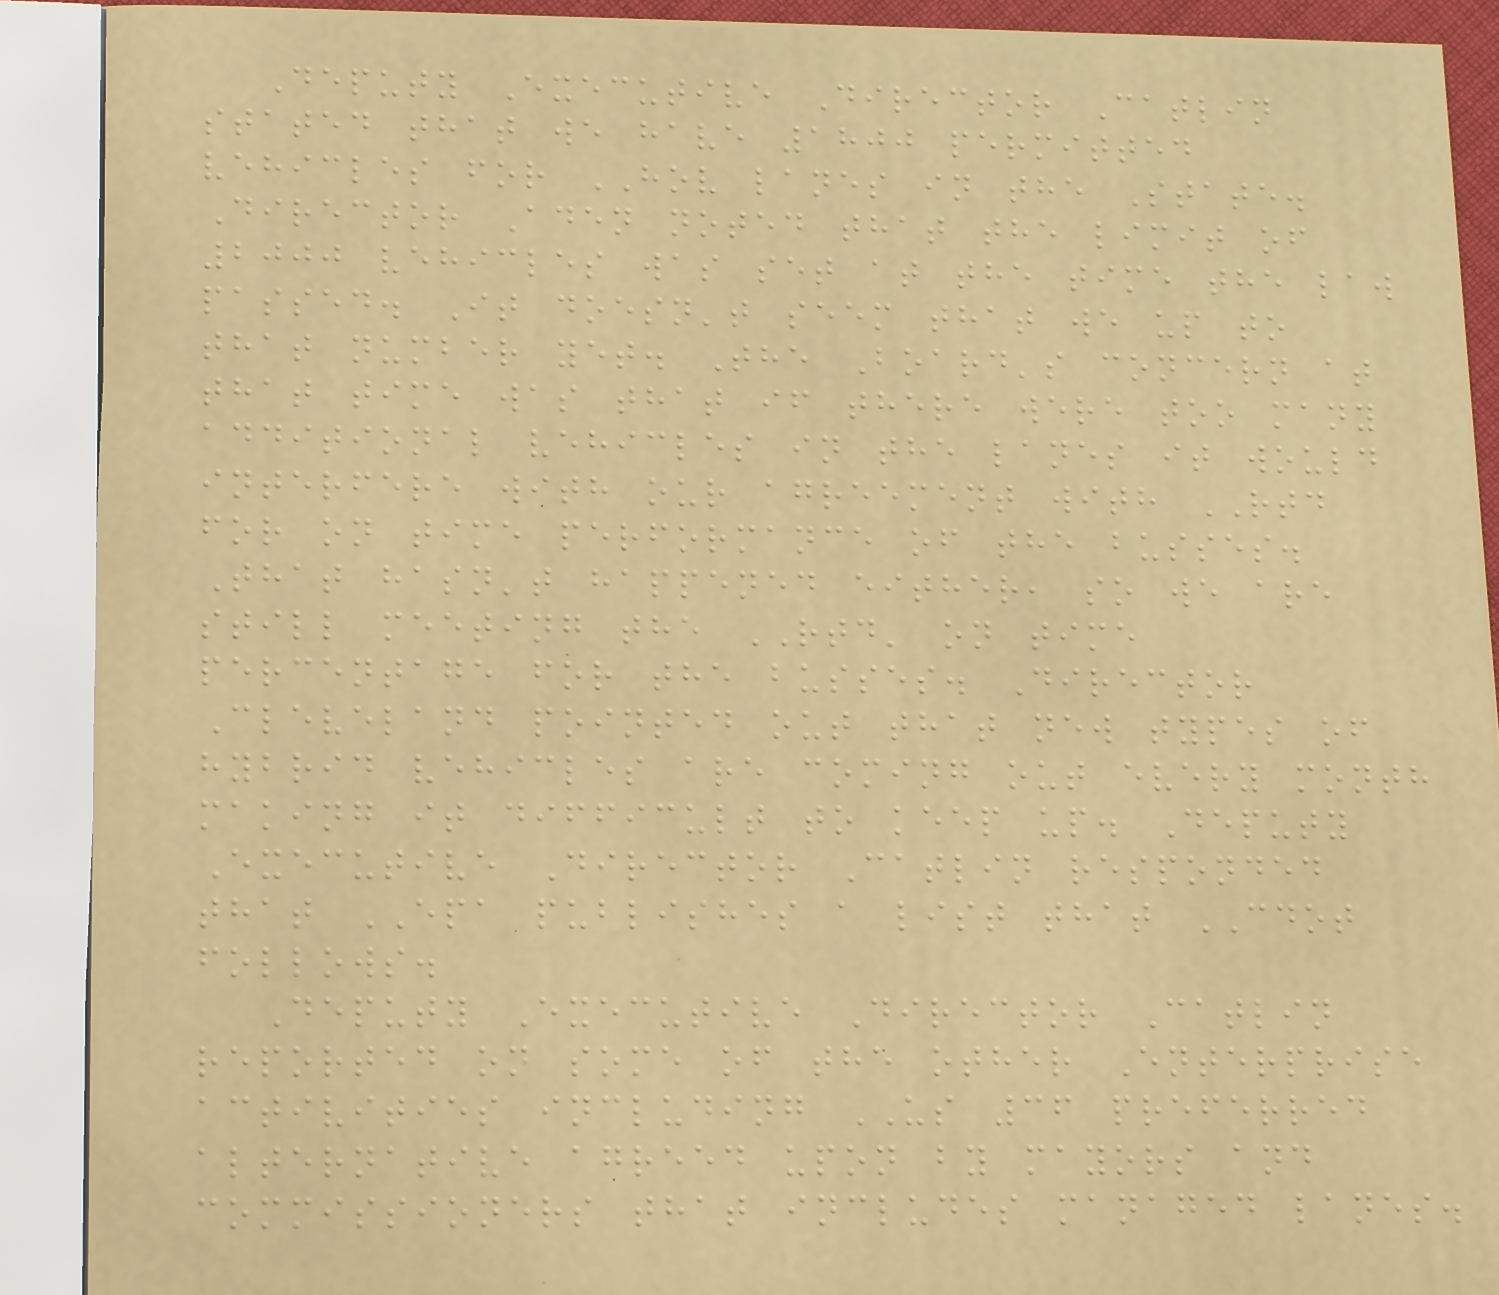Deputy Executive Director Catlin
stated that we have 1800 permitted
vehicles for HOV lanes in the State.
Director Aden noted that the limit of
2000 vehicles was set at the time the law
passed. It doesn't seem that we up to
that number yet. The Board's concern at
that time was that if there were too many
additional vehicles in the lanes it would
interfere with our agreement with RTD
for on time performance of the busses.
That hasn't happened either, so we are
still meeting the RTD' on time
percentage for the busses. Director
Cleveland pointed out that new types of
hybrid vehicles are coming out every month
making it difficult to keep up. Deputy
Executive Director Catlin responded
that EPA publishes a list that CDOT
follows.
Deputy Executive Director Catlin
reported on some of the other Enterprise
activities including US 36 preferred
alternative agreed upon by mayors and
commissioners that includes managed lanes.
